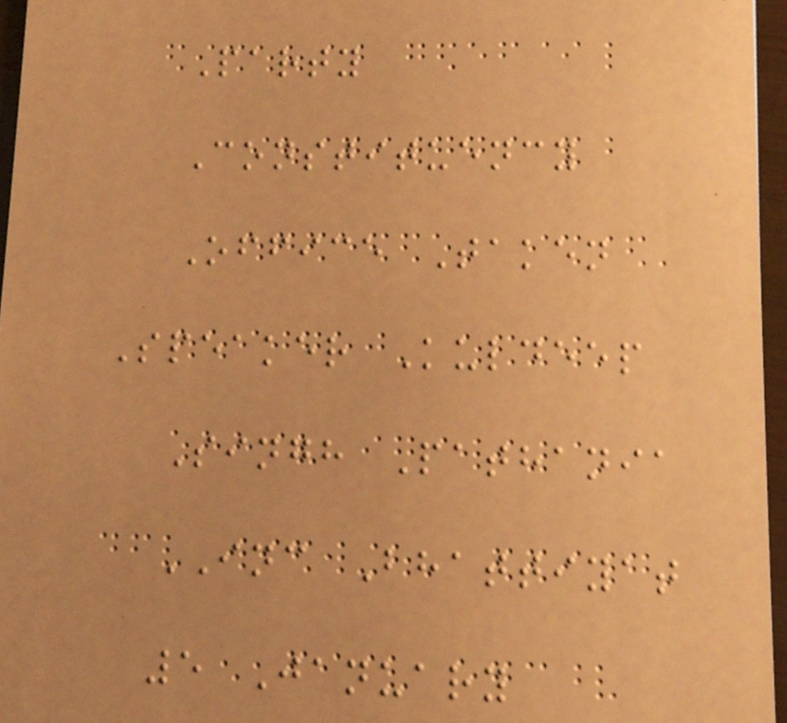Party
Constituency
Office Taken
Speaker Kuldeep
Singh Pathania
INC Bhattiyat
5 January
